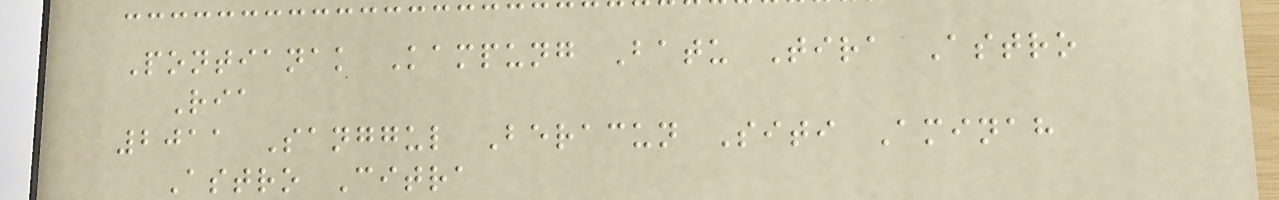Pontianak Kampung Batu Tira Astro
Ria
2011 Sanggul Beracun Siti Aminah
Astro Citra
